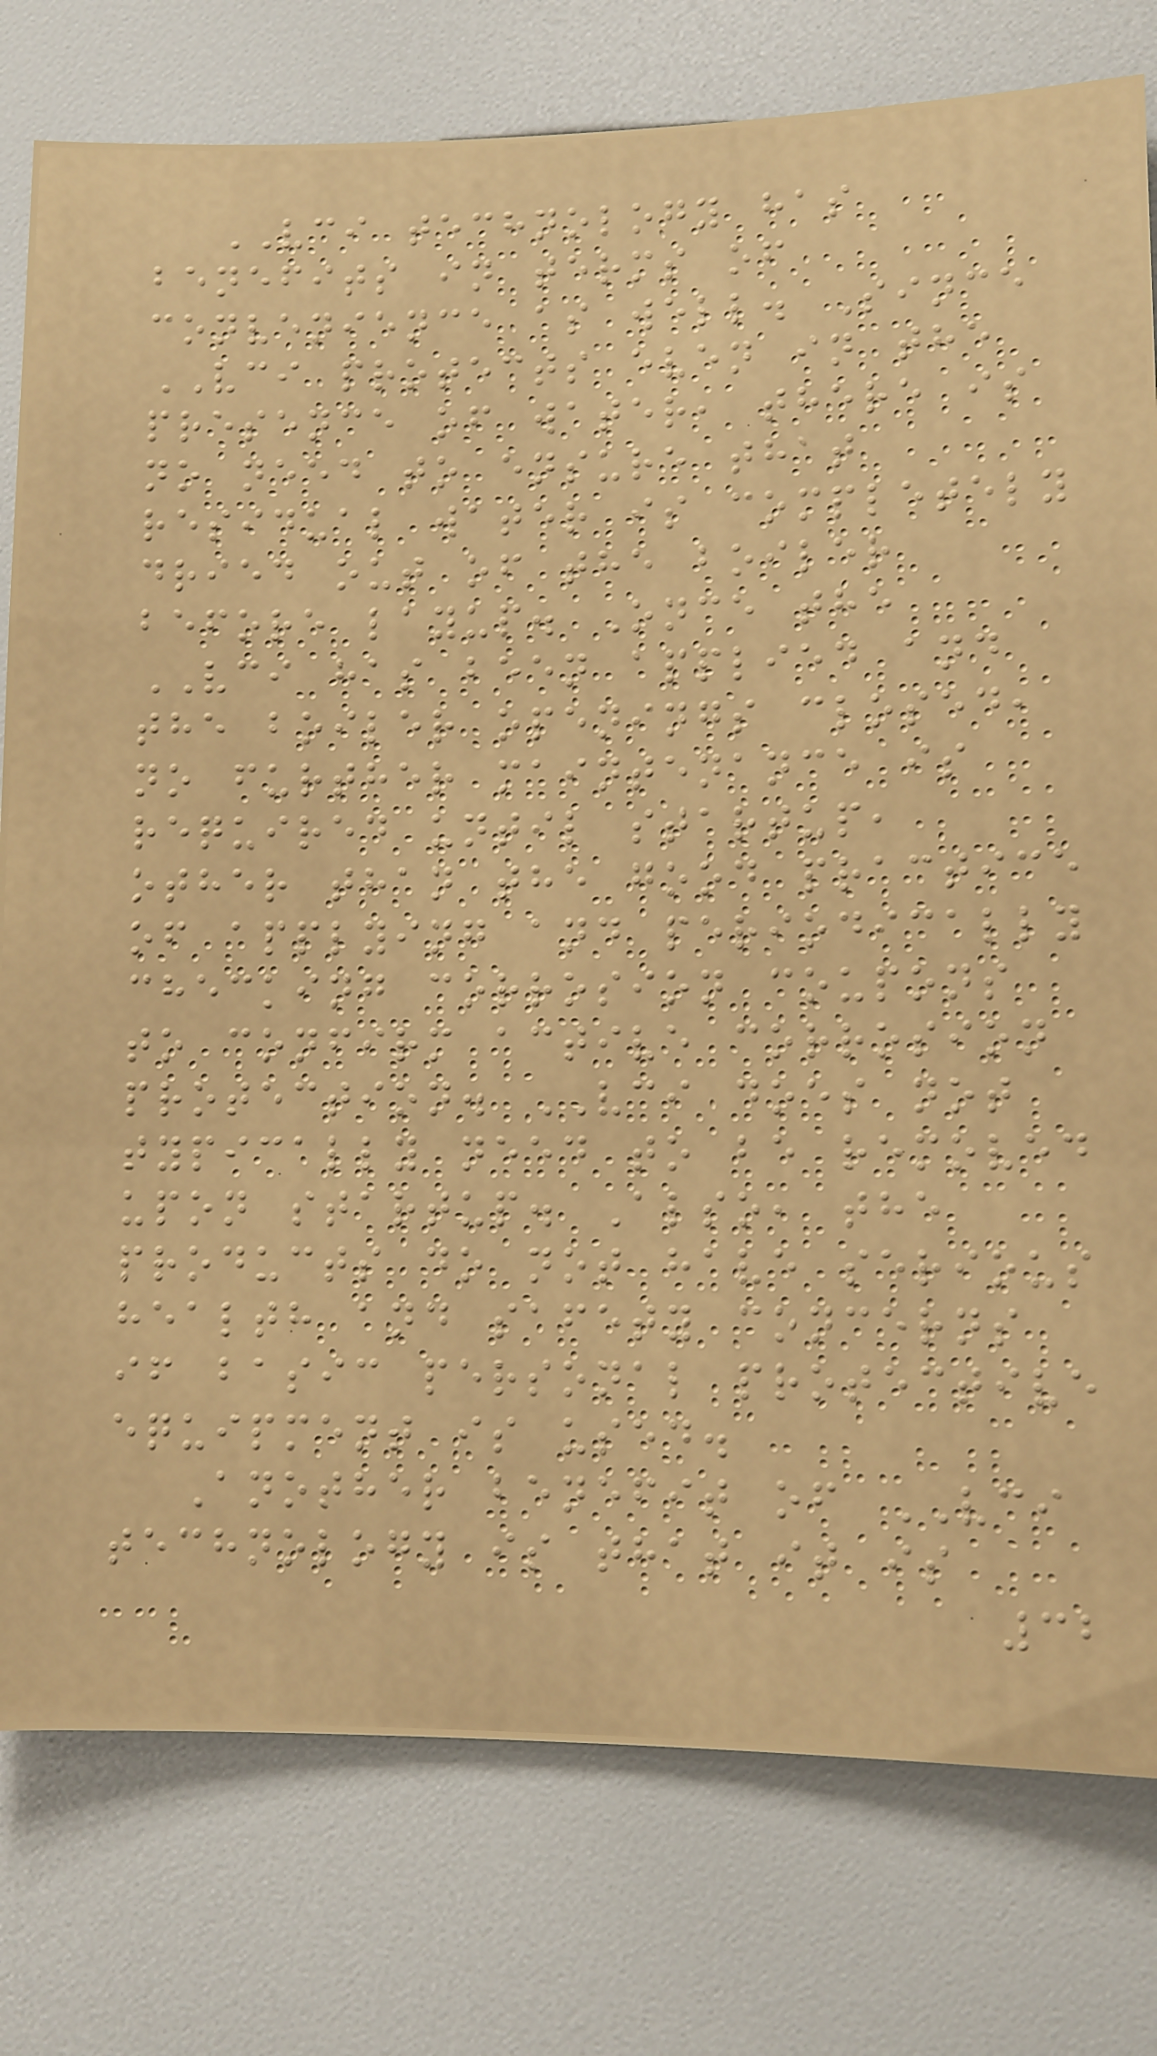VCI technology has
benefits in terms of
convenience as well. Since
VCI protects even in the
presence of water, there is
no need to ensure that
residual water is completely
dried out of the boiler
before layup. Once the
VCI has been applied and
the boiler openings closed,
no further maintenance is
required until startup,
other than the good practice
of applying and periodically
checking corrosion coupons
to confirm active corrosion
protection. VCI does not
typically need to be removed
upon startup. Also, the
products do not have serious
health and safety concerns
if basic personal protective
equipment is used.
Another benefit of VCI
technology is that it is
32
